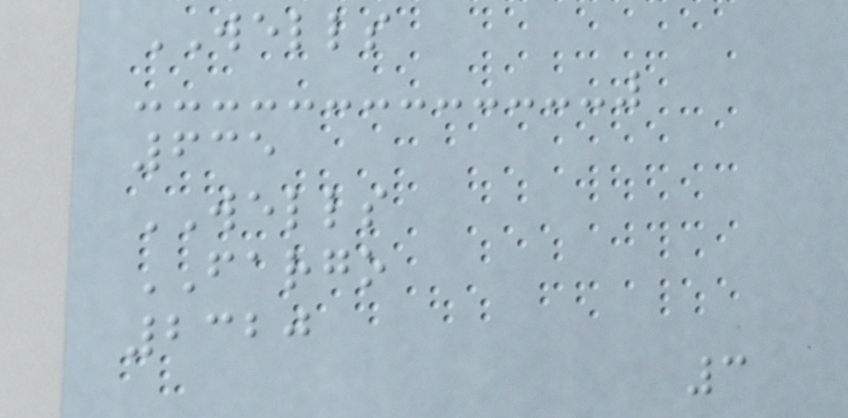WELLS
635
WELLS
FARGO
2320
3
